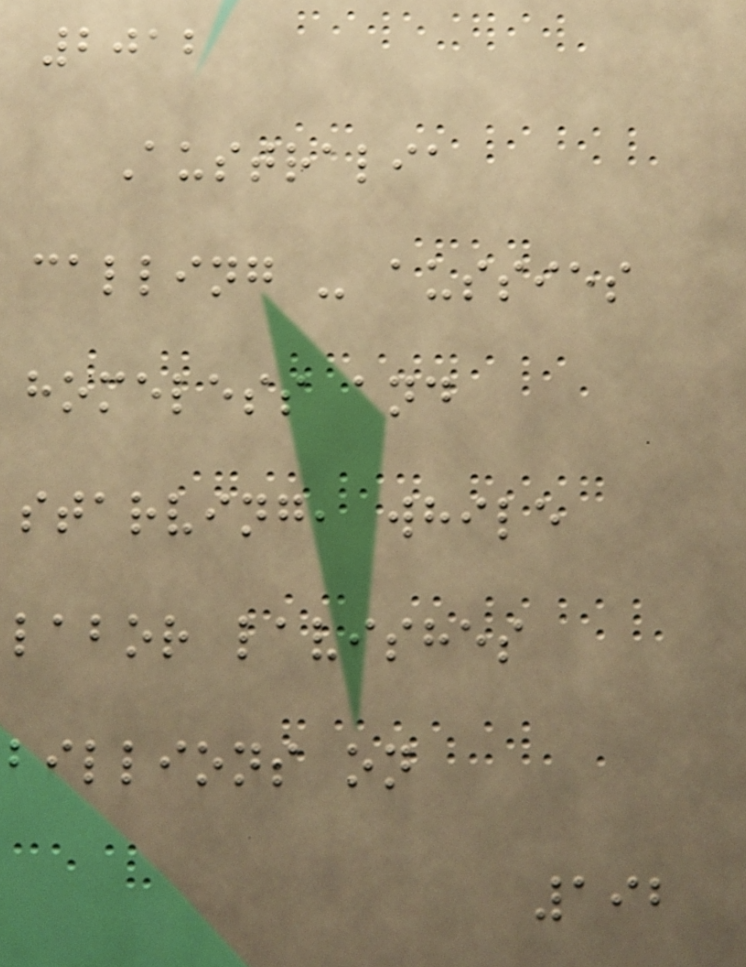2012
Australia
calling - aussies
homeless and
starving, while
labor lavishes
billions on
192
